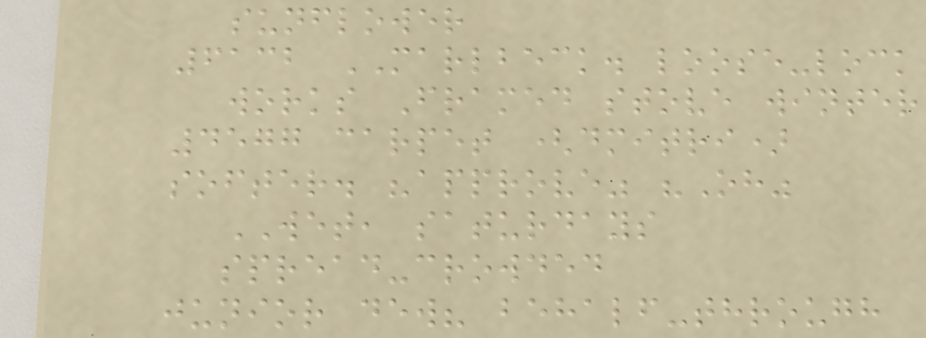sunflower
6132 MARLBECK. loose-lock
works Framed stove winter
4577 carpet (dmitri)
softer. "approve" "Oh"
WET, saturdays
spread-crowded
junior dew? behalf-through
